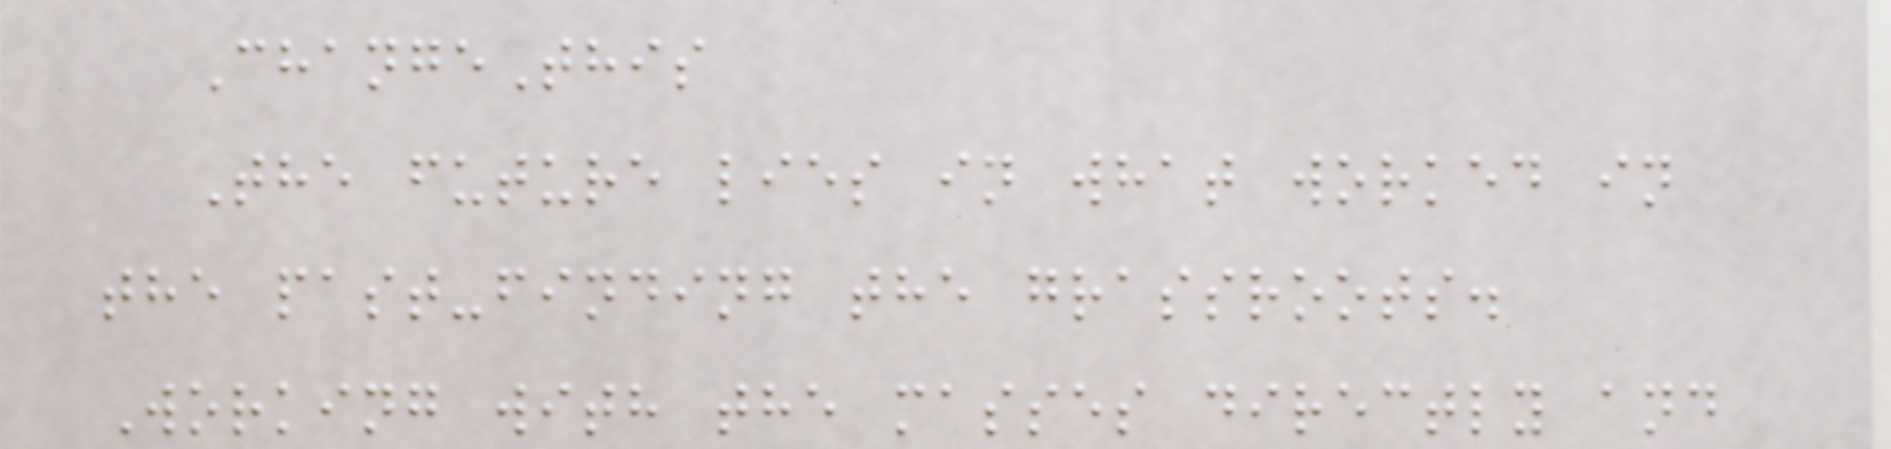ChangeThis
The future lies in what worked in
the past-finding the grassroots.
Working with the masses directly and
